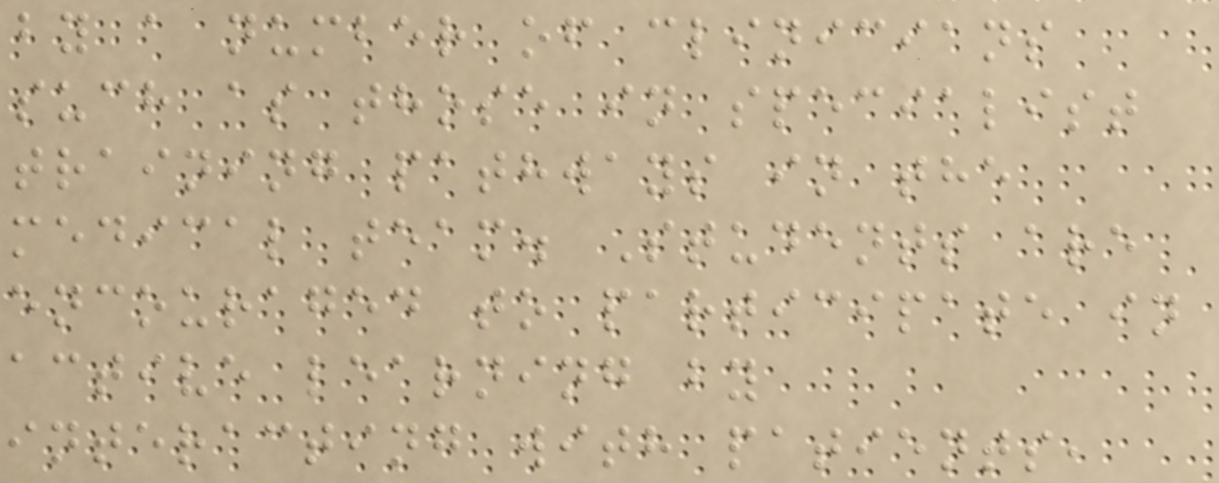by a number of clinicians
such as those in specialist
training pathways in the
medical team. Students are
encouraged to participate in
active learning by
interacting with patients,
